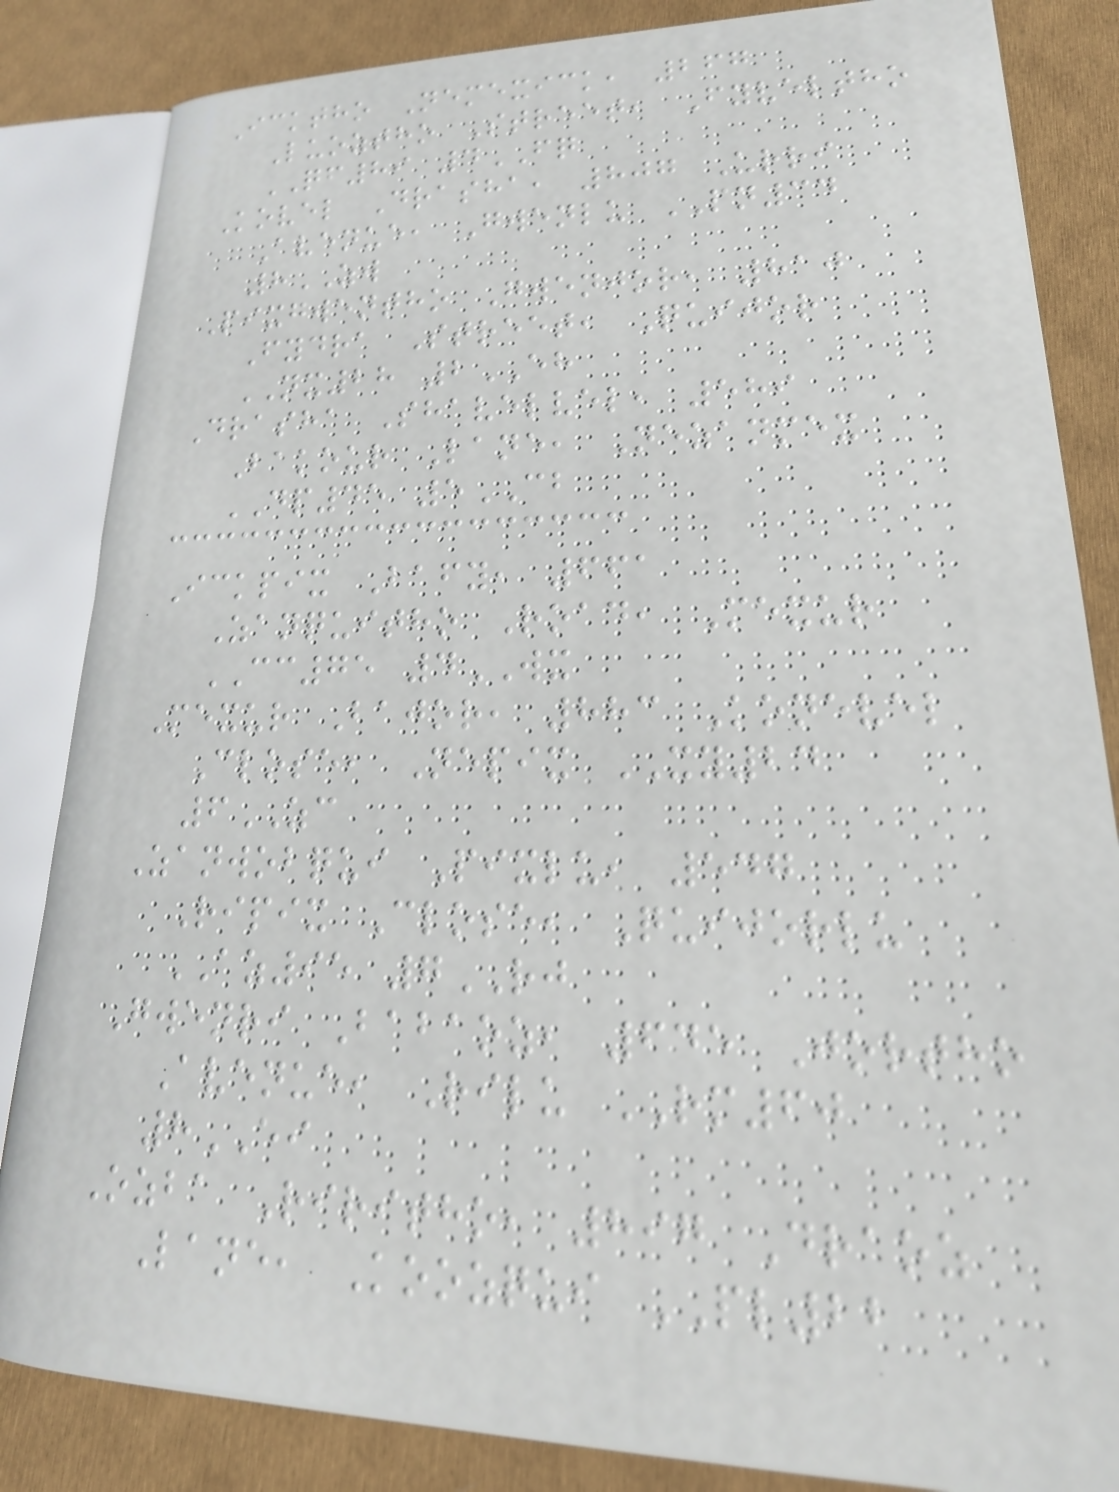Icktho Nemexick, 267
Luoztho Street, Fyveltho
QF89 4FQ
Kovel Drasha, 807 Urri
Avenue, Gwenlu PN34
8ZW
Pixgwentho Gwenjor, 810
Fydra Street, Quijor
NX28 2EH
Drasha Shavelvel, 589
Bakour Lane, Nezanmex
DP45 5CB
Ickpix Bafy, 661
Zanquitho Road, Mexur
CC75 4WX
Mexur Bajor, 883 Konevel
Close, Nepix XY24
6ZC
Zanwobqui Pixlu, 547
Ripix Close, Quijorlu
AZ95 7RJ
Gwenri Babaoz, 645 Jortho
Avenue, Rilu RM60
8EI
Ozba Riritho, 897 Draoz
Lane, Koozqui PL22
